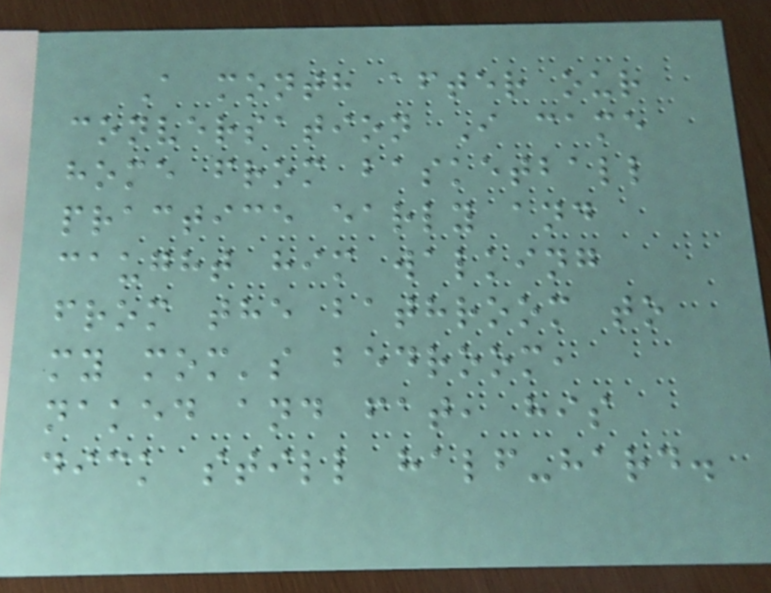A month after our
conversation I came
home from basketball
practice early and
caught him walking
from the bathroom to
my mom's bedroom,
naked and fat, his
dick still half-hard.
